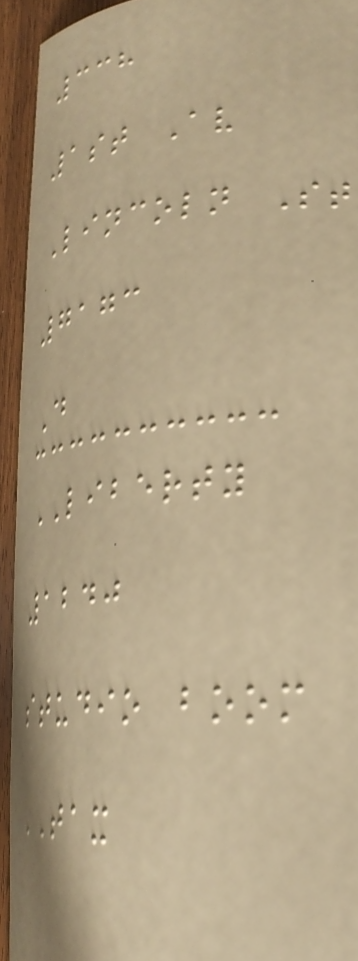338
1st Av
Lincoln St
7173
D
LIBERTY
1240
studio boom
TAX
